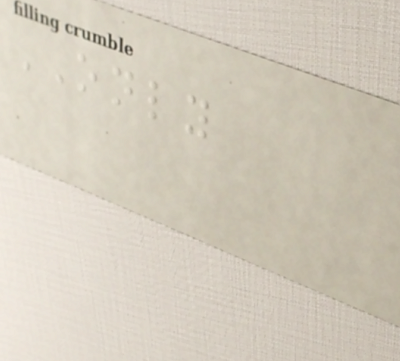ONLY
